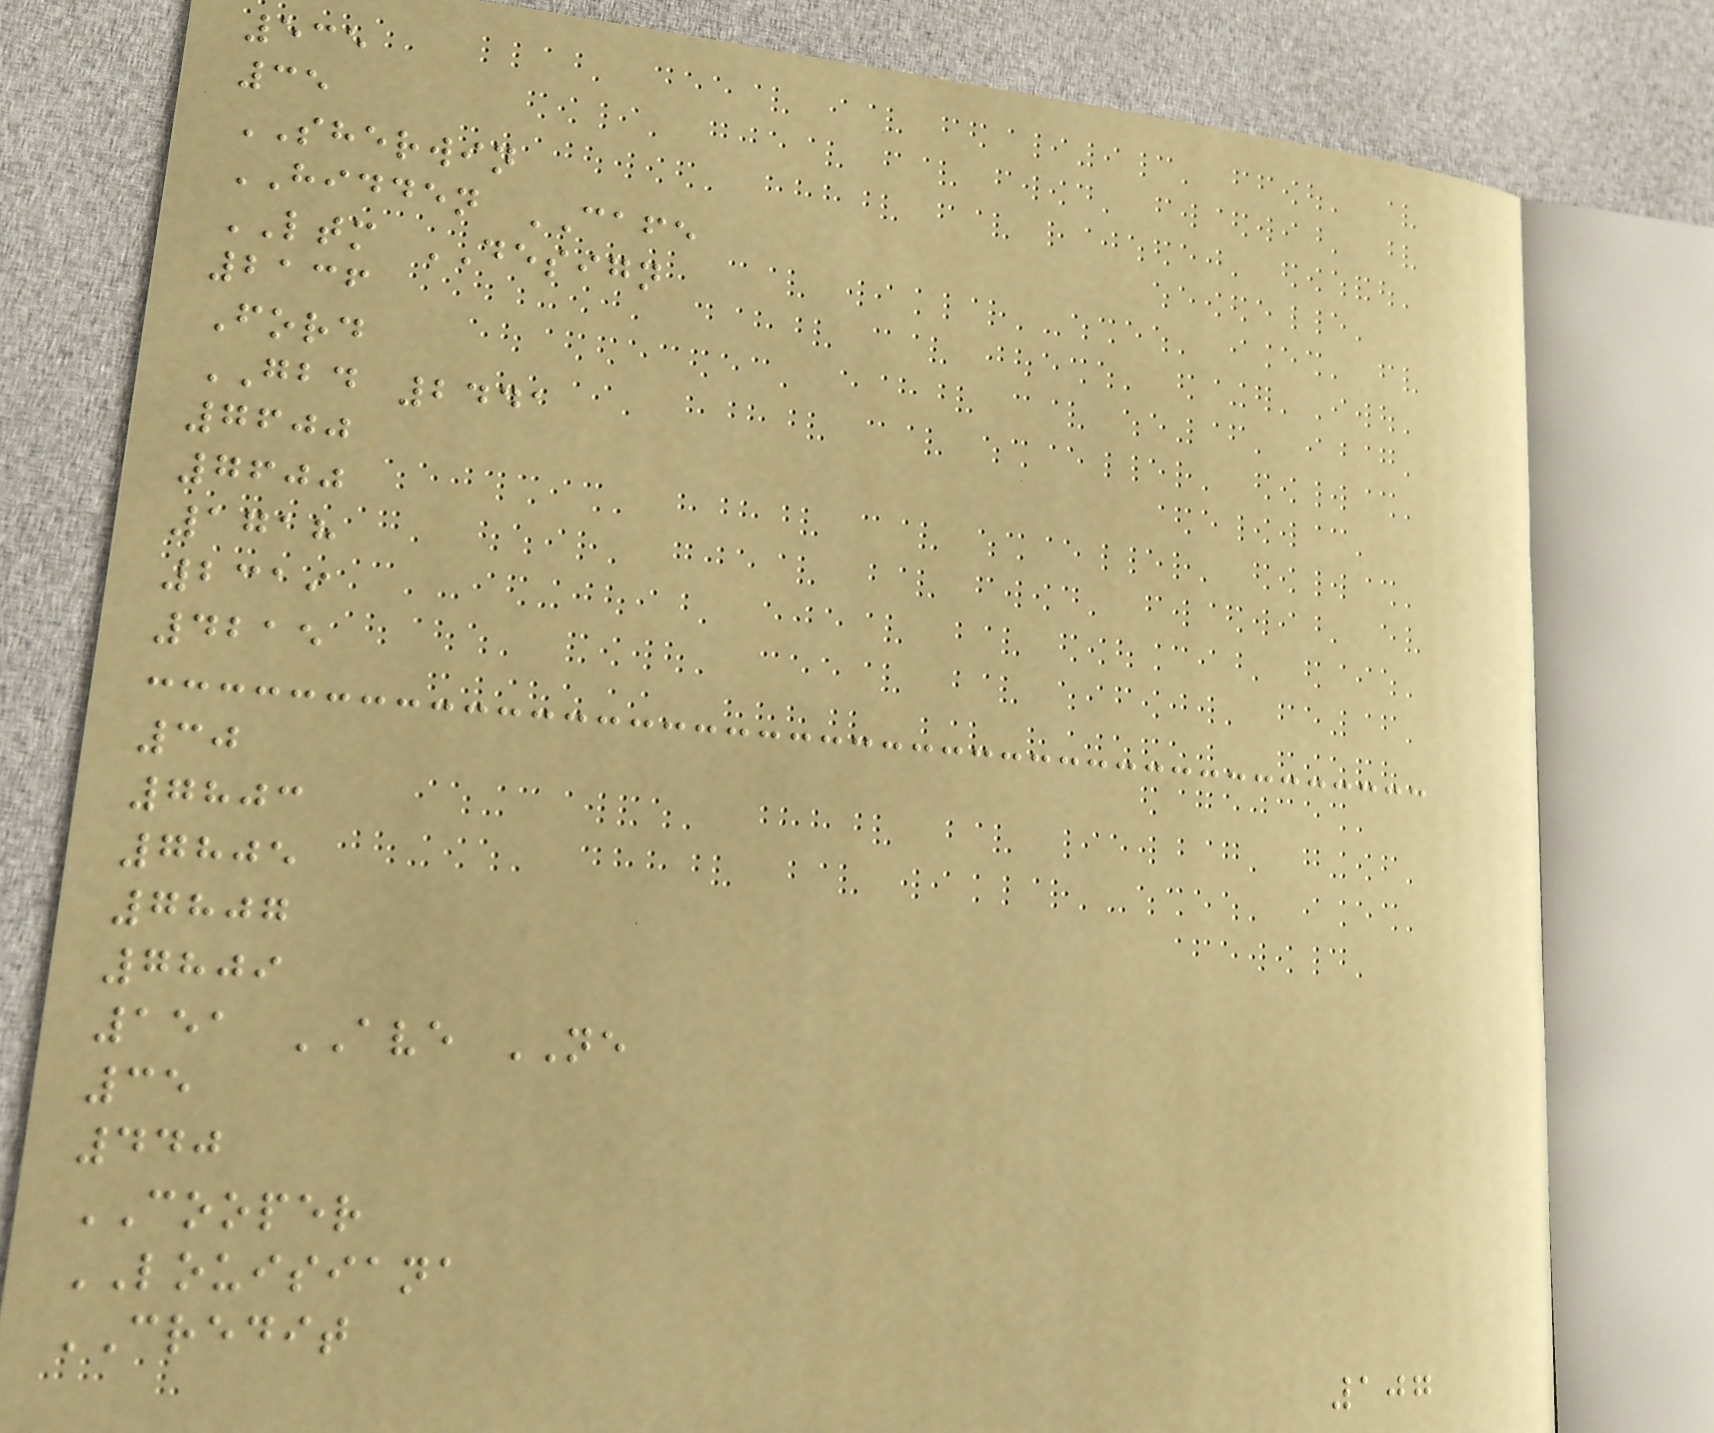535
35
SHERWIN
HIDDEN CAFE
LTM DESIGN
2136
Ford
GBD 2441
7600
7600
1718
2319
4215
30
7803
7805
7807
7809
151 AVE NE
35
440
COOPER
LOUISIANA
CREDIT
107
